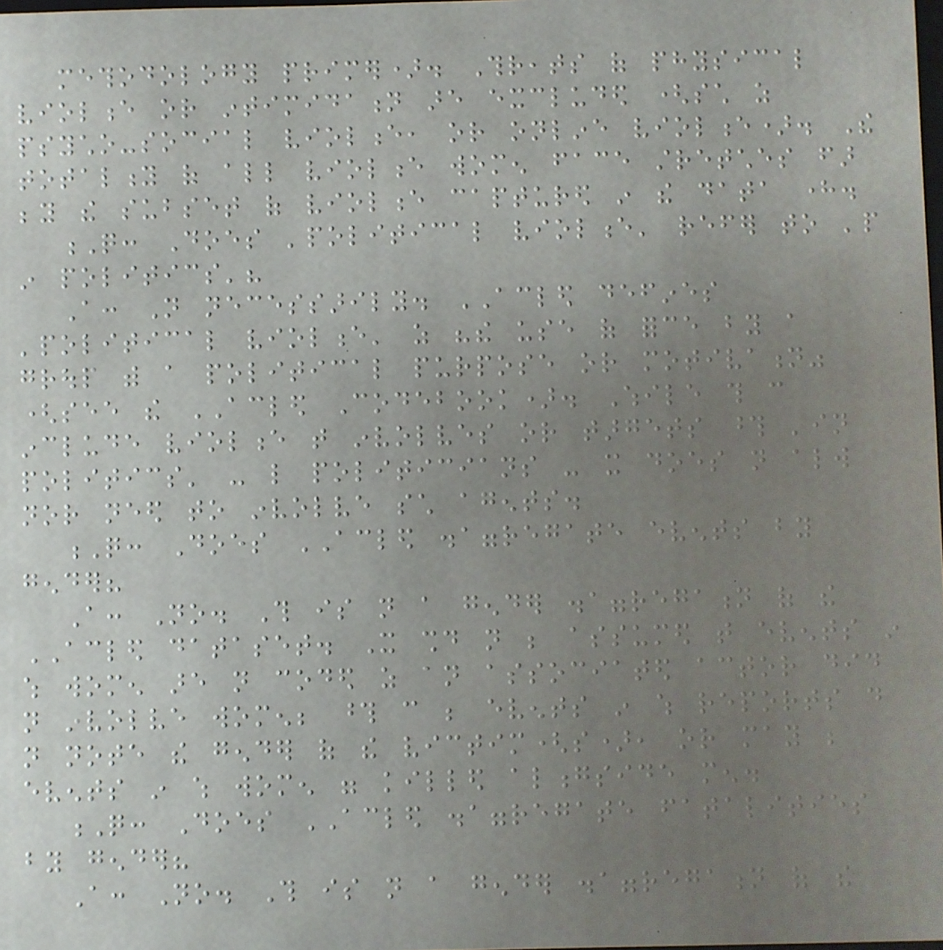methodology primer). Threats of physical
violence or intimidation are excluded (such as
psycho-social violence, or online violence). The
totality of all violence women face stretches far
beyond the subset of violence captured in the data here.
Q: Does 'political violence' refer to 'people
in politics'?
A: Not necessarily. ACLED defines
'political violence' as "the use of force by a
group with a political purpose or motivation"
(see the ACLED Codebook). While this can
include violence that involves or targets those 'in
politics' - like politicians - it does not always
nor need to involve such agents.
Q: Does ACLED disaggregate events by
gender?
A: No. This is not a gender disaggregation of the
ACLED dataset. It should not be assumed that events in
which women are not coded as an associated actor did
not involve women; those can be events in which reports do
not note the gender of the victim(s), or may be
events in which women were killed alongside men.
Q: Does ACLED disaggregate fatalities
by gender?
A: No. This is not a gender disaggregation of the
